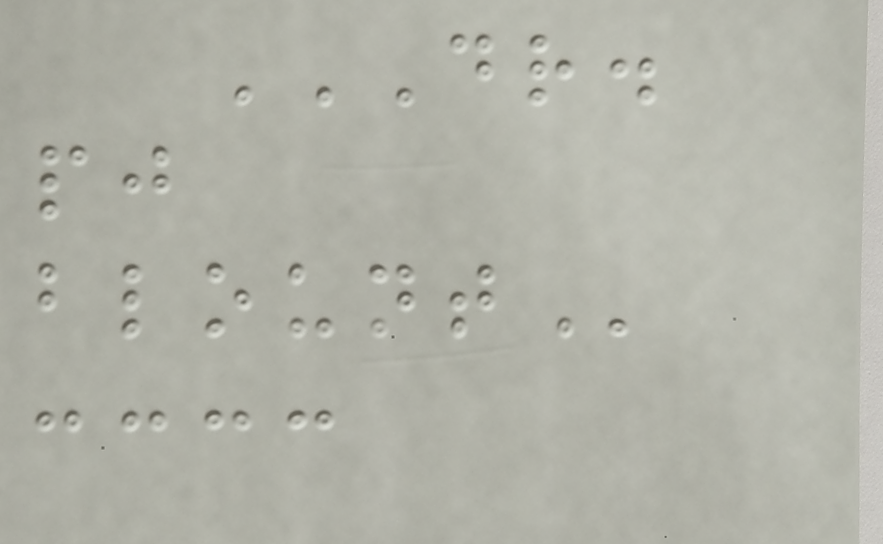DR.
PJ
BLOUNT
